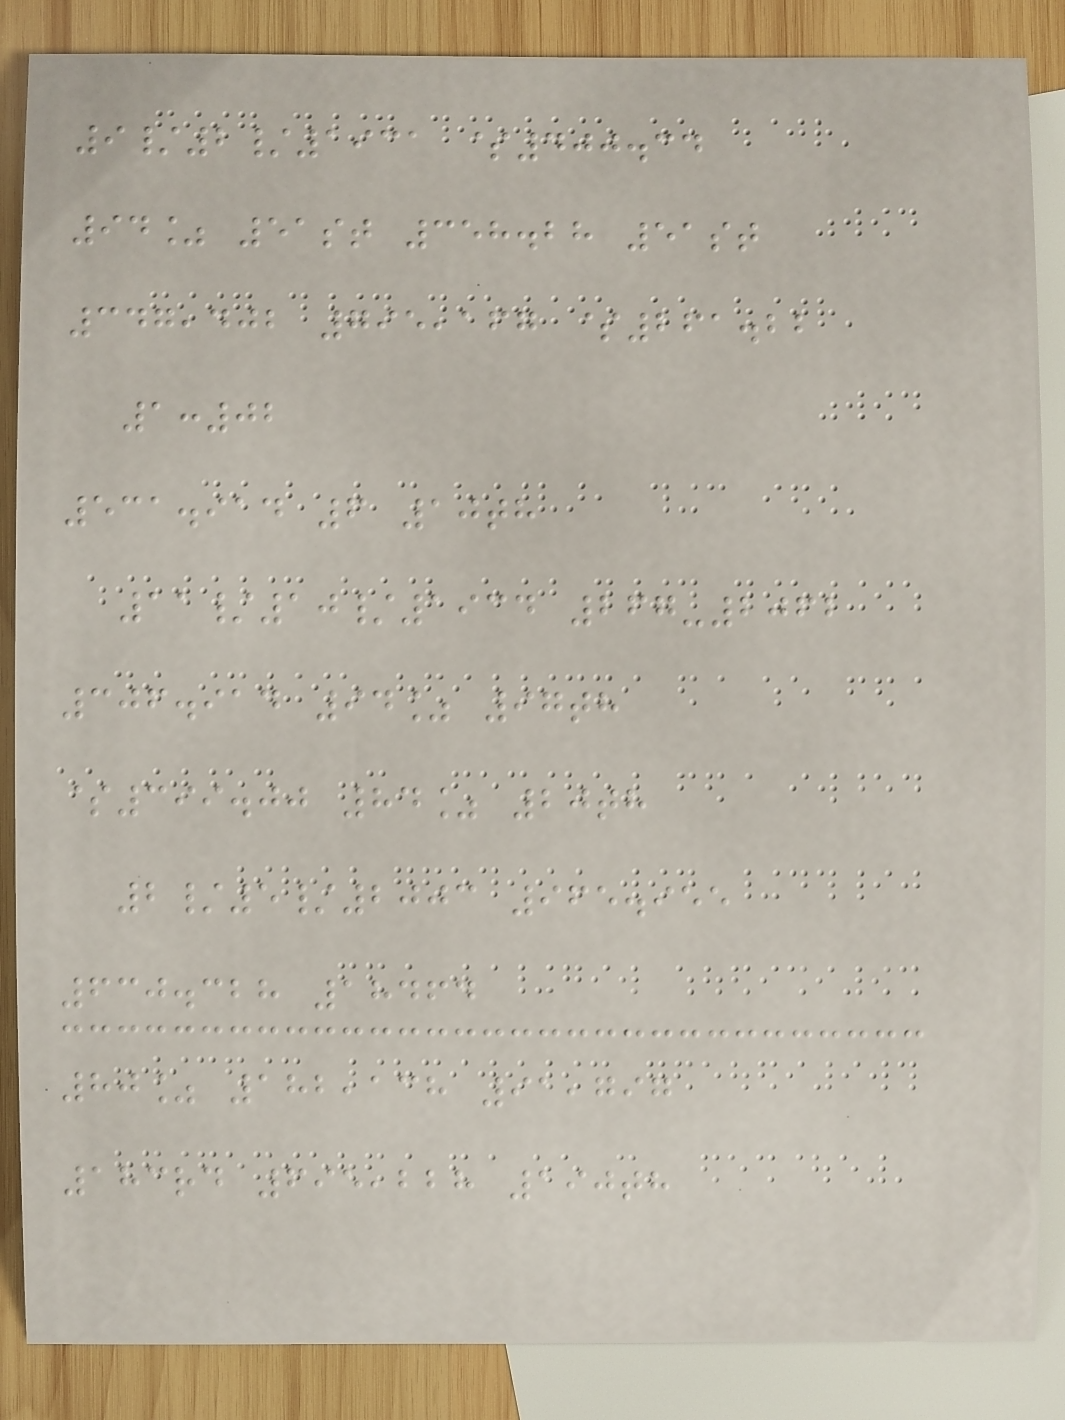9/2/1931 $400.34
94% 51st 358.28 51st
347,402 795,167 $261.22
1:02
531.914 6 10th
11/10/1934 267-2062
306.914 94% 97th
$399.00 84% 20th
2/5/2003 965.955
630.328 18464
80% 182,138 91,797
183rd 695,228 190th
